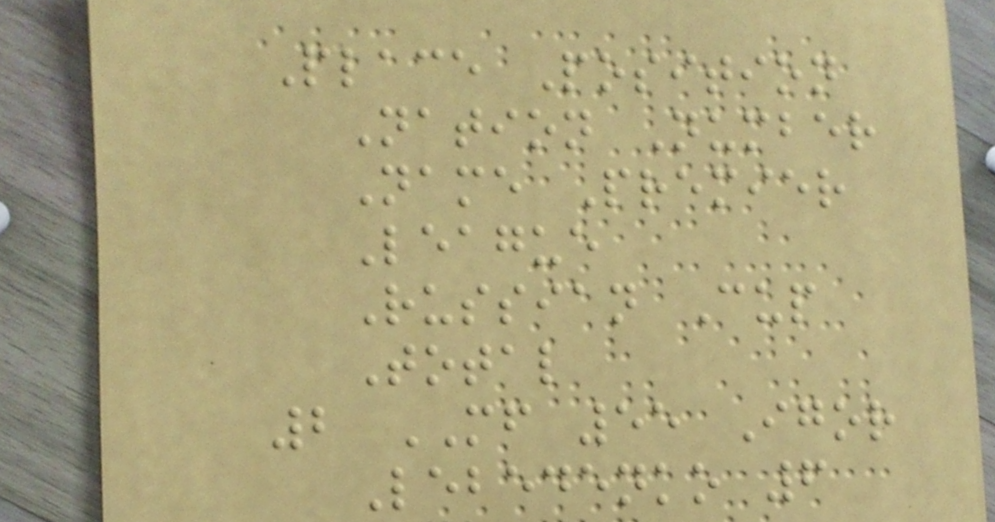Place Position
Nation Number
Name Premier
League
Russian Cup
Total
2 MF 55 Igor
Lebedenko 6
